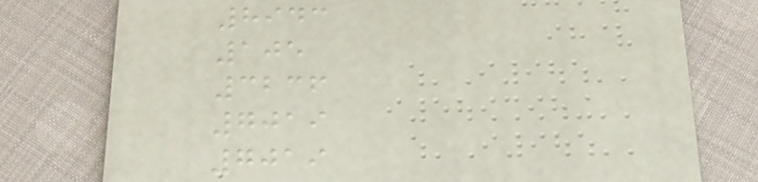8943
105
3236
7019
7019
